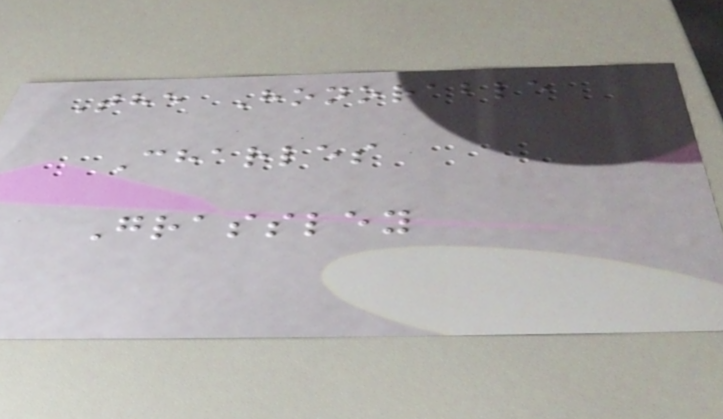The Honorable
Charles
Grassley
